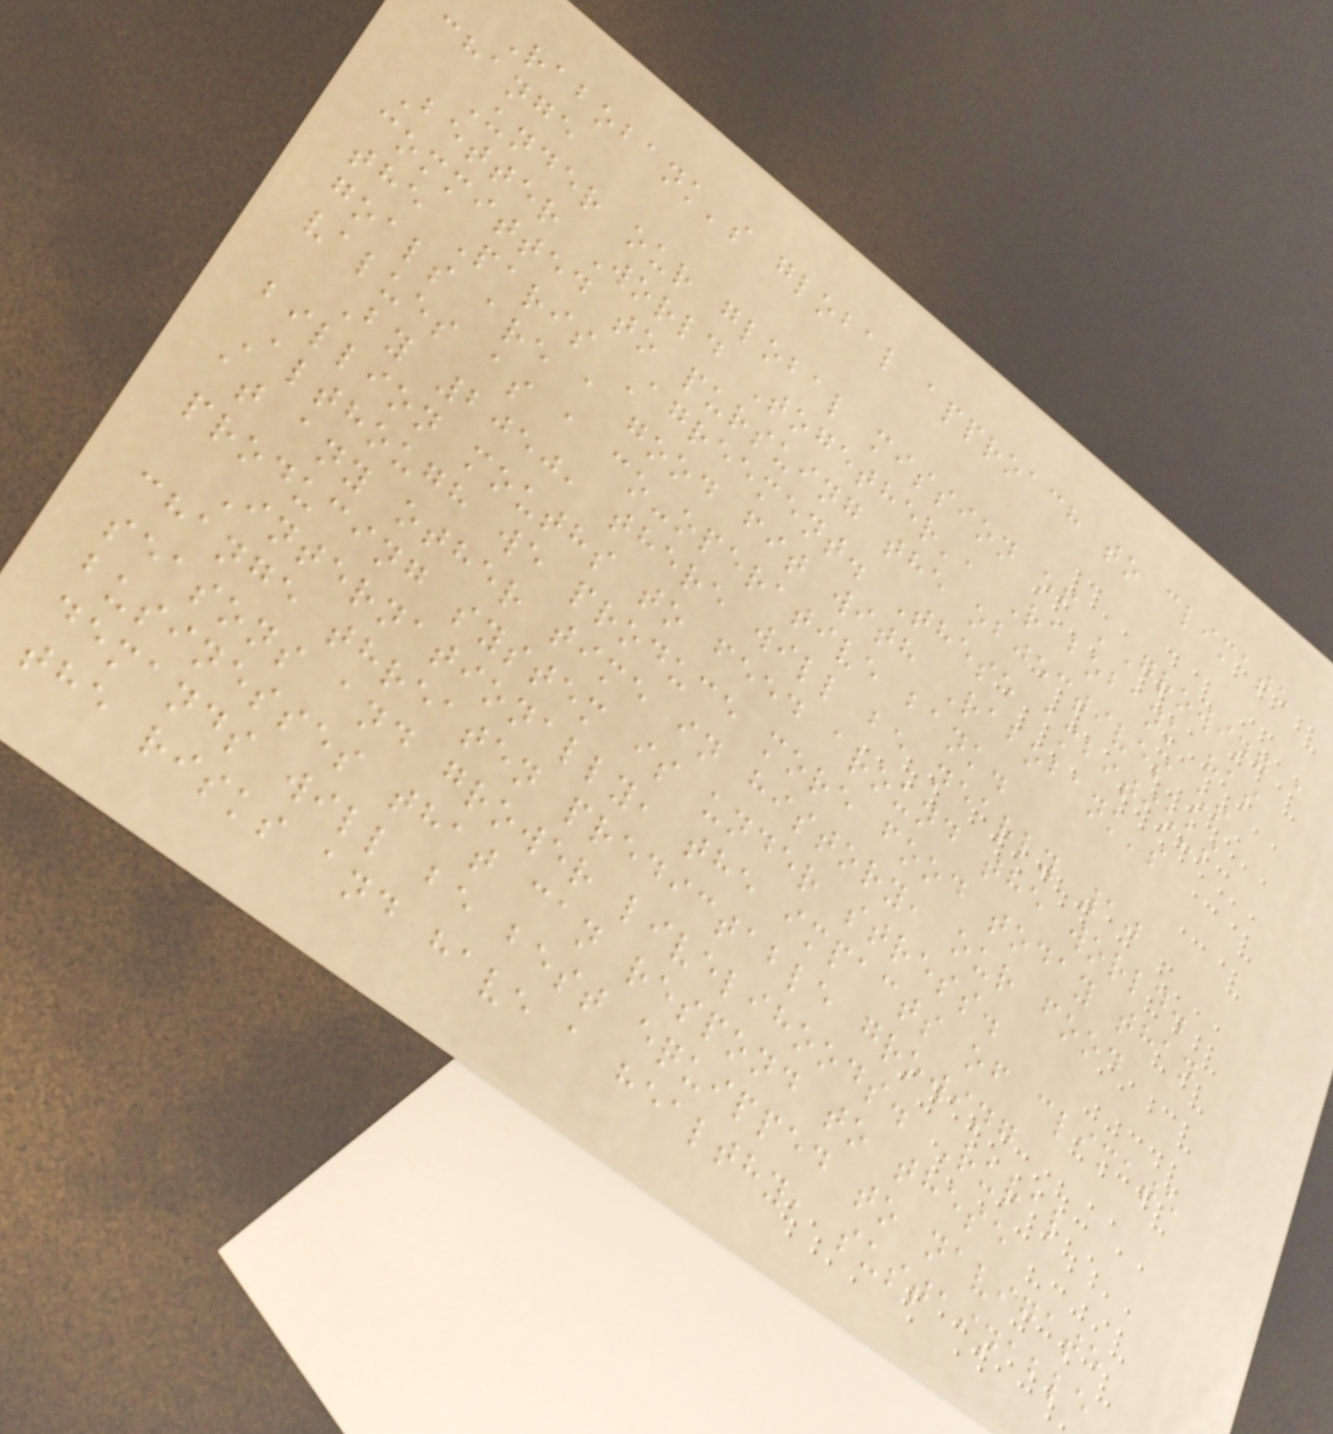Rabobank's global approach to climate
change
Under our global mission of 'Growing a
Better World Together', Rabobank has
committed to pursuing the objectives of
the Paris Agreement. These ambitious
goals are a good fit with Rabobank's
values as a co-operative bank.
By 2050, there will be nearly 10
billion mouths to feed around the world.
Although we produce more food today than
at any other time in history, our food
producing system is under stress.
Internationally, the impacts of climate
change threaten predictable growing
seasons and grower livelihoods. Rural
businesses that can respond to these
demands will be best equipped to navigate
the risks and have a healthy, sustainable
